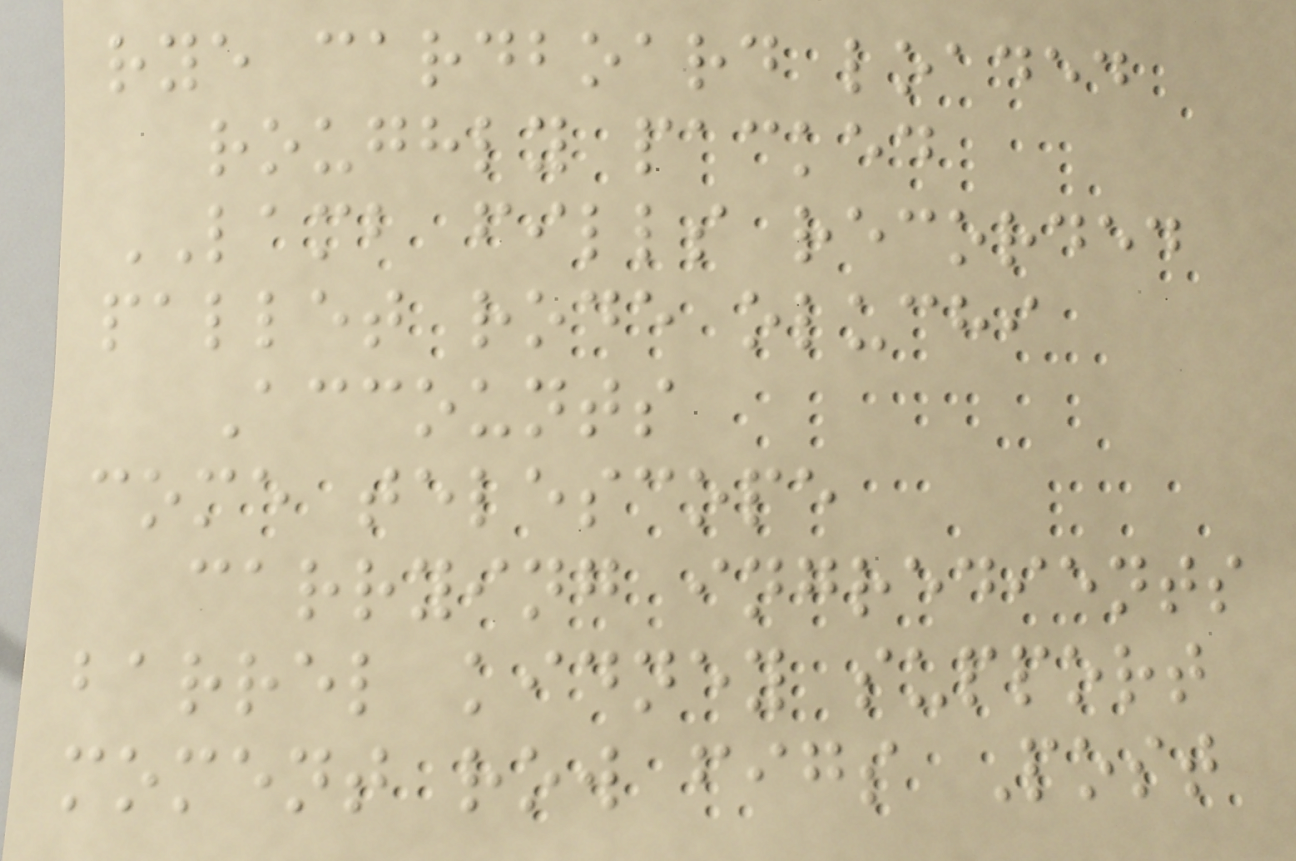rye cardboard loaded
roughly packed
LAMB fills recorded
pallet rode oluchi
Accounts
come telescope
carrying ingredients
barrel kidney support
moment row figs Post
